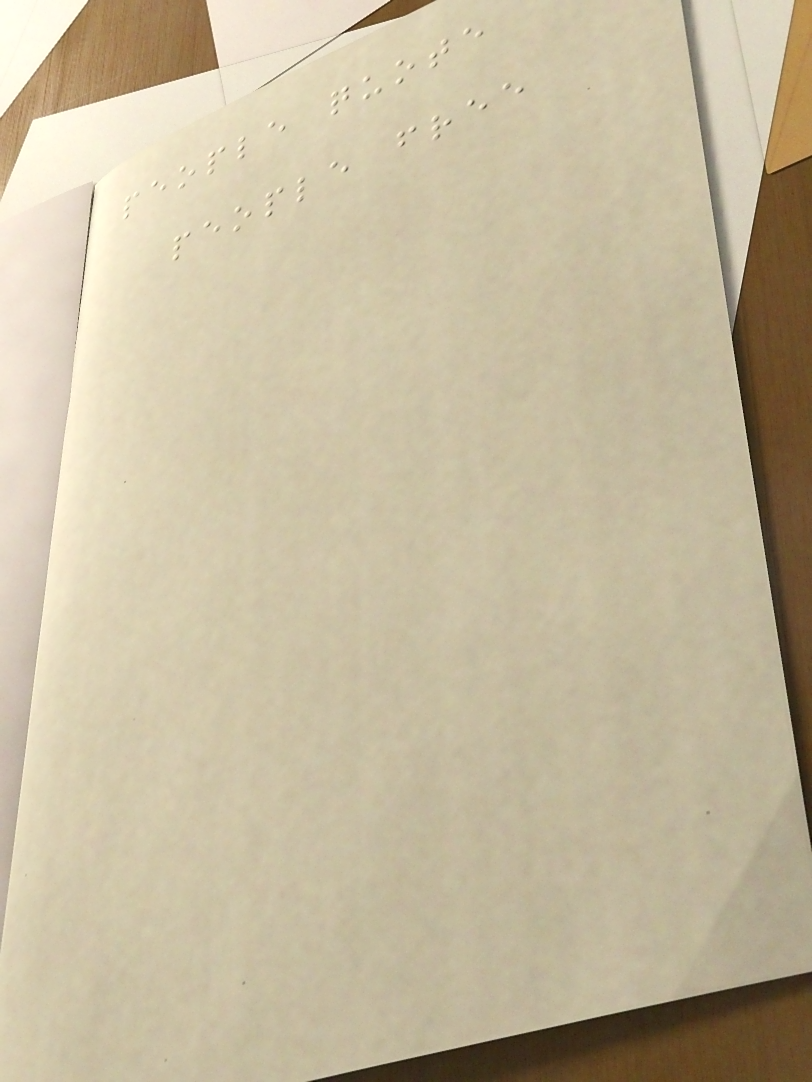people quote
people free
